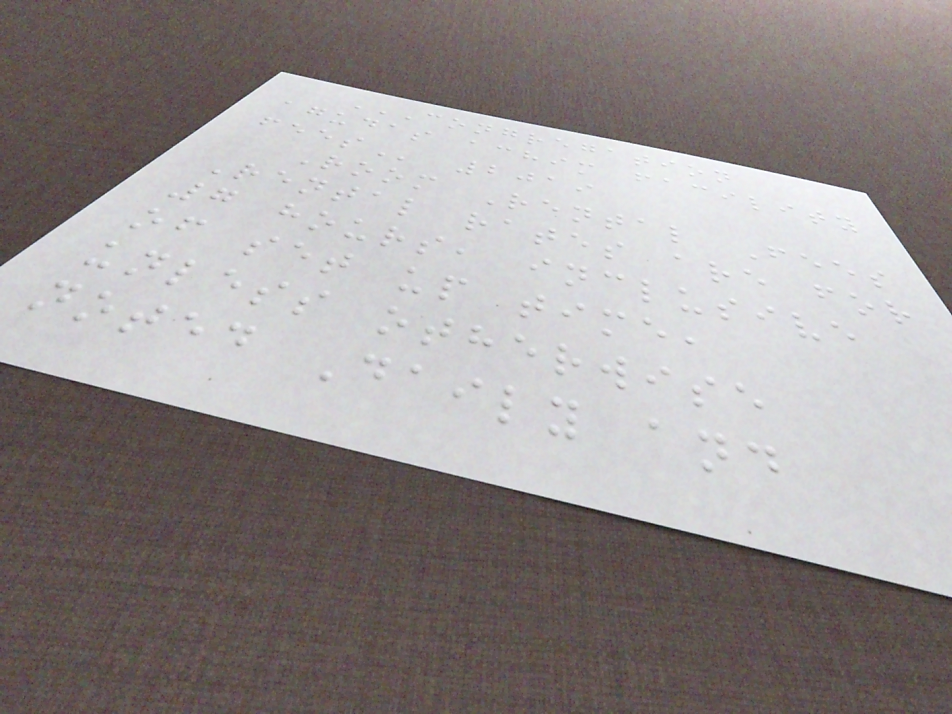CONGREGATION
AGUDAS ACHIM FACILITY
FEES 2019
Room Rental Fees
Rental rates are for
7 hours, inclusive
of set up time,
unless otherwise
noted Daily and
